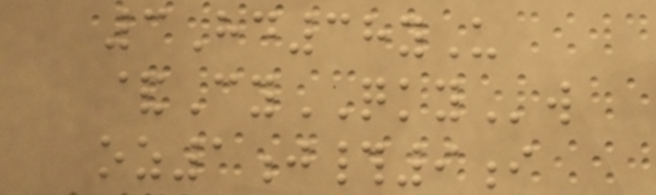3Hd38yU
&CyQKYw
oz1j#9i
